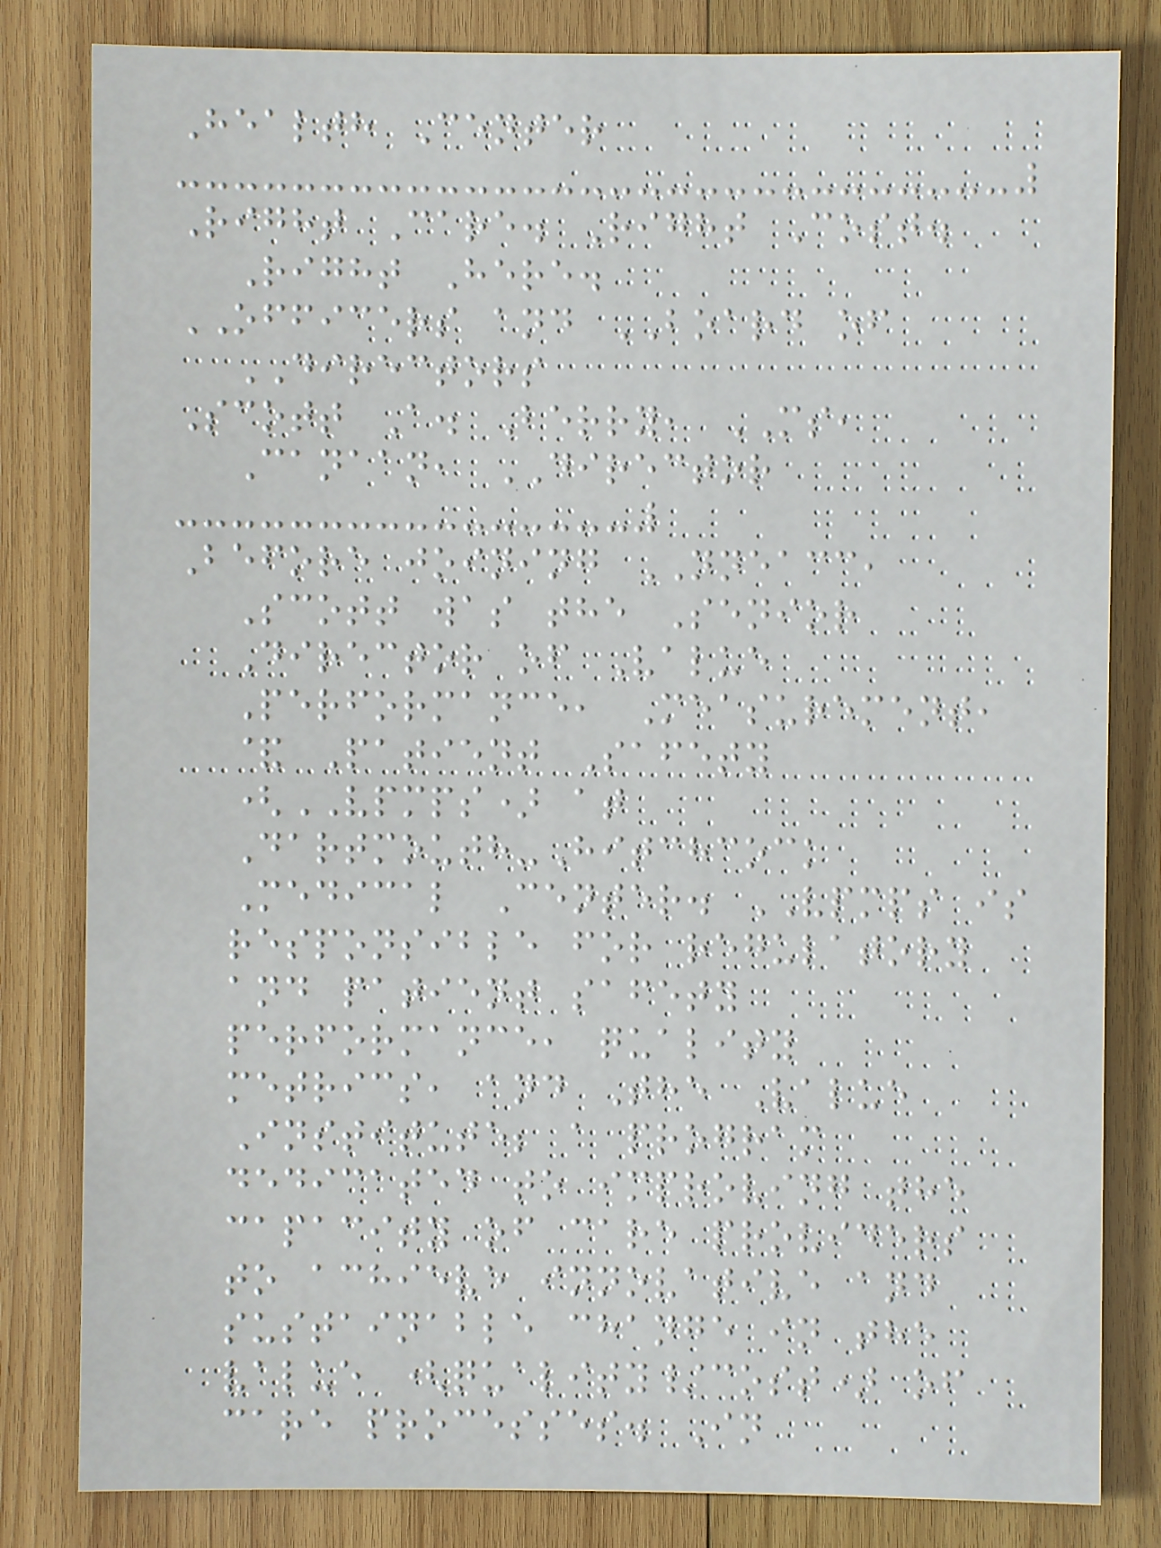Health Center
Right Care. Right Cost.
Right Here.
OFFICERS and BOARD of
DIRECTORS
Scott A. Berry, MS,
Canaan, DIRECTOR
Before joining NNEACC,
Scott was the Senior
Director of Value
Performance, Measurement,
& Patient Safety
(VPMPS) at
Dartmouth-Hitchcock
Medical Center. VPMPS is
responsible for regulatory
and patient safety
performance, quality
metrics, and The Value
Institute; a program
dedicated to improving the
capacity of care providers
to achieve innovative and
sustainable change in the
value (quality/cost) of
care processes. In
